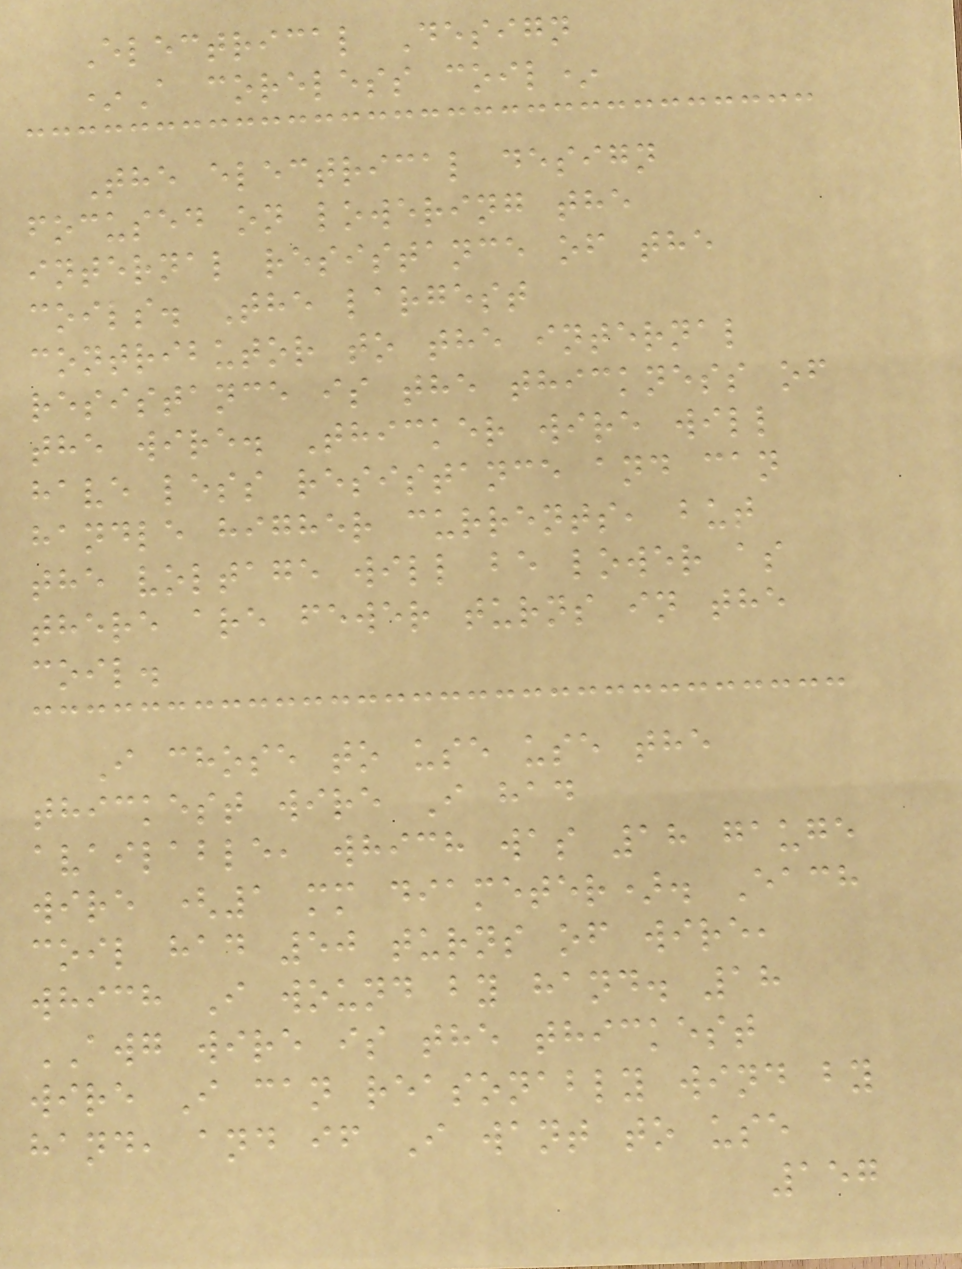Electrical Design
*A coreless coil*
The electrical design
focused on lowering the
internal resistance of the
coils. The largest
contributor to the internal
resistance is the thickness of
the wire. Thicker wire will
have less resistance and can
handle higher currents, but
the voltage will be lower as
there are fewer turns in the
coil.
I chose to use use the
thickest wire I had
available, which was 18 gauge
wire (1 mm diameter). Each
coil had 50 turns of wire,
which I wound by hand. 18
AWG wire is the thickest
wire I can reasonably wind by
hand, and if I want to use
157
